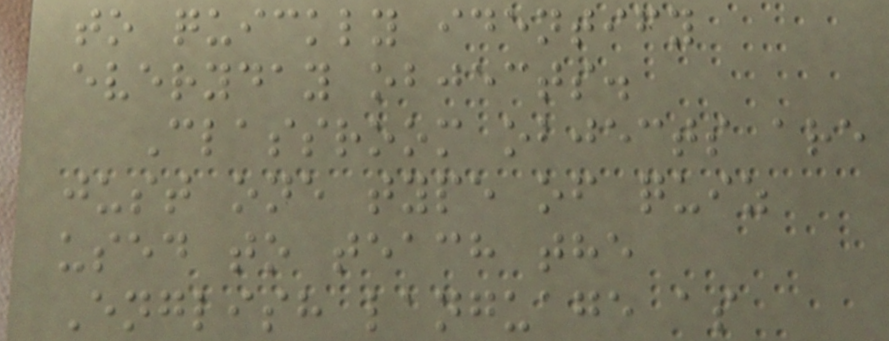to quickly identify
everyday objects.
Classroom objects are
just one type of quiz
used to teach the
English language as
